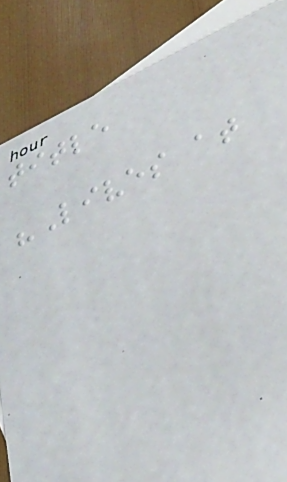title
"Lives at
